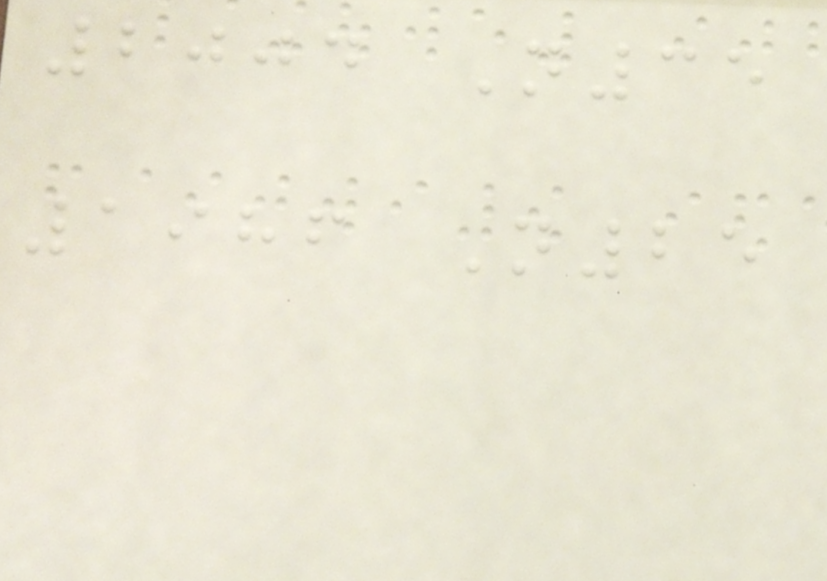2004 N35
1986 N25
